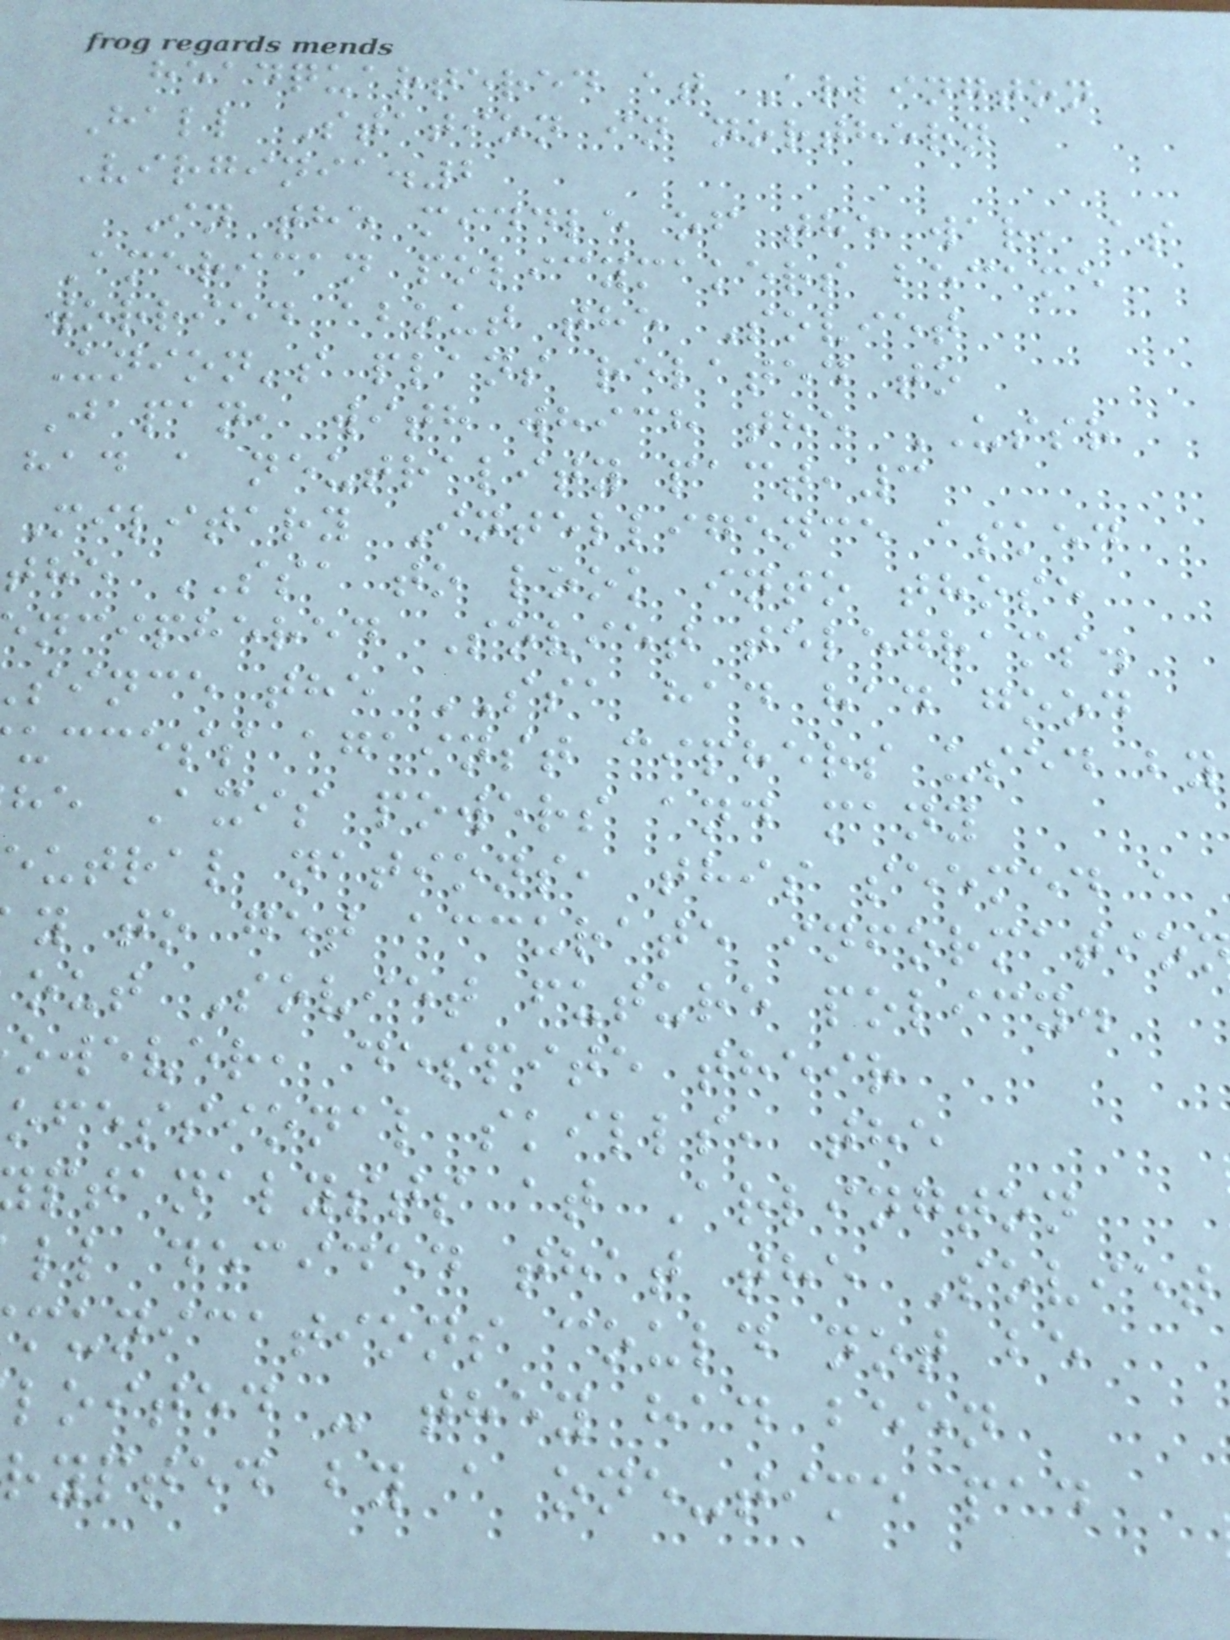headquartered at Arlington
Hall Station in northern
Virginia.2
In the middle of the war, as
American policymakers became
worried about the Soviet
Union's plans related to
Japan, with which the USSR
had a neutrality pact,3
Military Intelligence asked
the SSA to look into those
nciphered Soviet telegrams.
since the SSA had had good
uccess against ciphers used by
he Axis powers and many
eutral nations, this seemed a
y to get accurate informatio
out Soviet future policy.
owever, despite their
ofessional skills, the
ptanalysts at Arlington
ll decided that the Soviet
munications could not be
loited - they had been
rypted by a one-time pad
